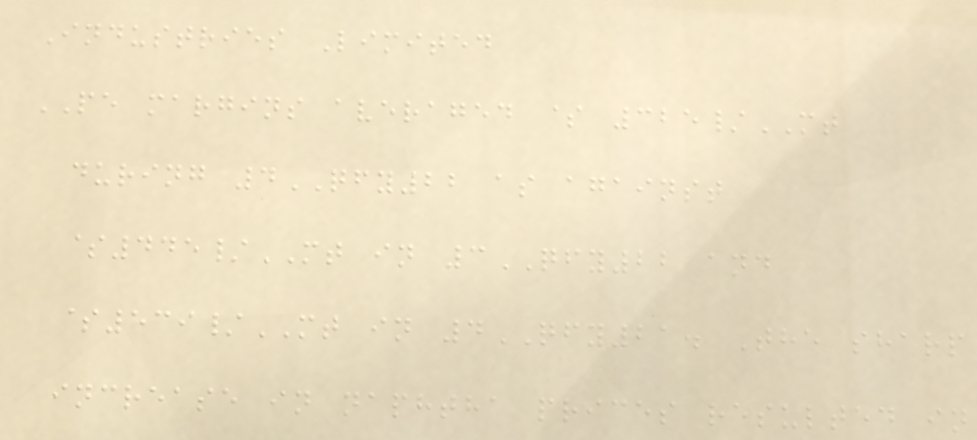Industries Limited
PE margins averaged $ 325/MT
during 4QFY22 as against
$445/MT in 3QFY22 and
$539/MT in 4QFY21. The sharp
increase in naphtha prices resulted in
